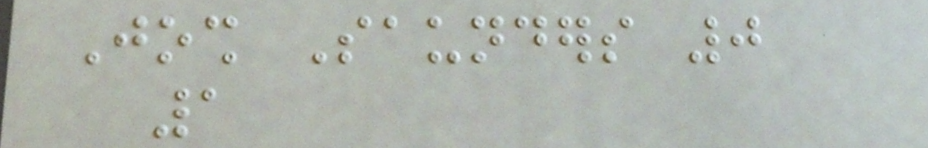Josh Saunders 0
1
